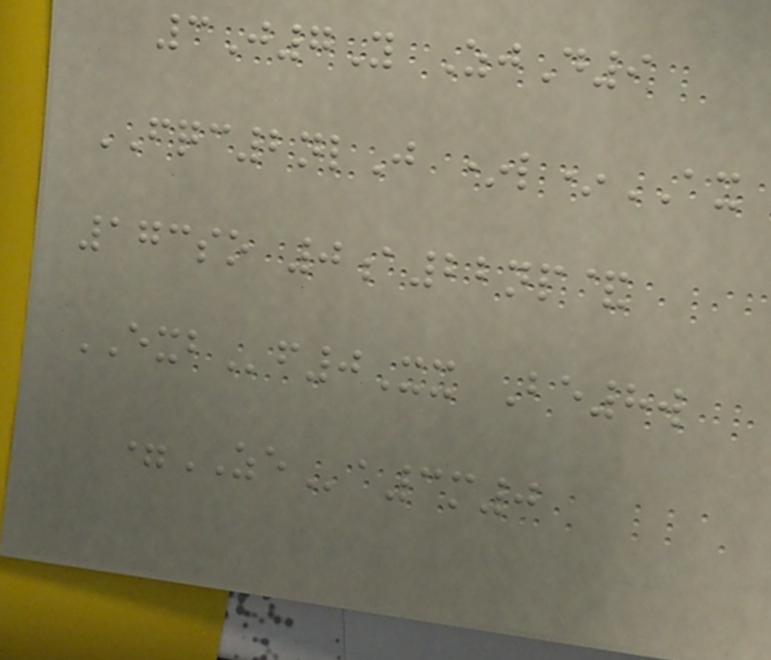3J7Y ZjD9
FQC2nlJ *l*AX
173so 0a22np&
EXBf0Xx Be8w
=ZEa3m0
